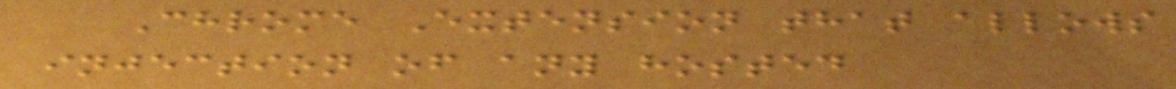Chrome Extension that allows
injection of any hosted
